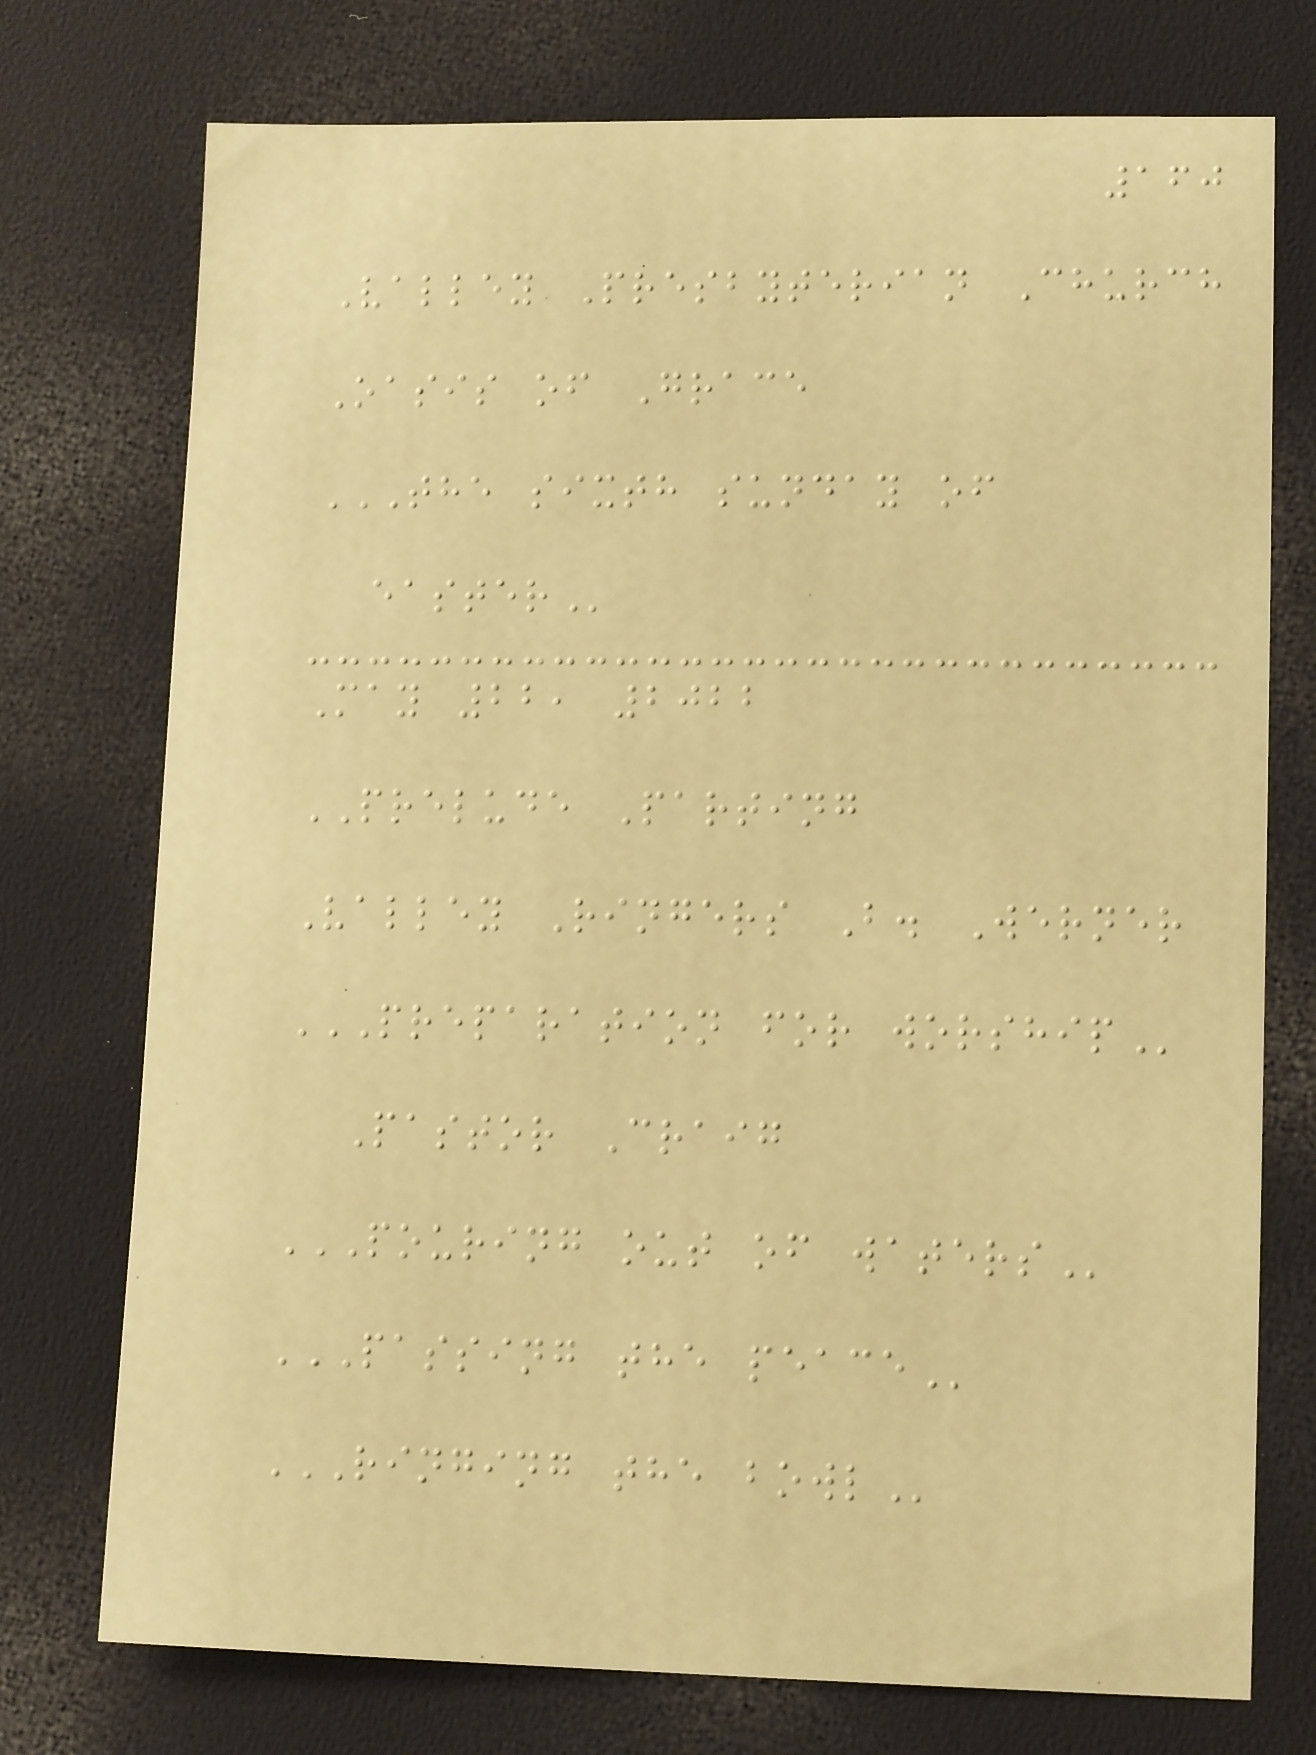160
Valley Presbyterian Church
Oasis of Grace
THE SIXTH SUNDAY OF
EASTER
May 22, 2022
PRELUDE Parting
Valley Ringers B. Werner
PREPARATION FOR WORSHIP
Pastor Craig
POURING OUT OF WATERS
PASSING THE PEACE
RINGING THE BOWL
